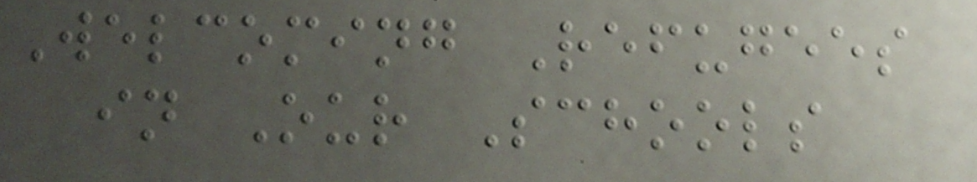Welcoming Refugees
in Our Schools
